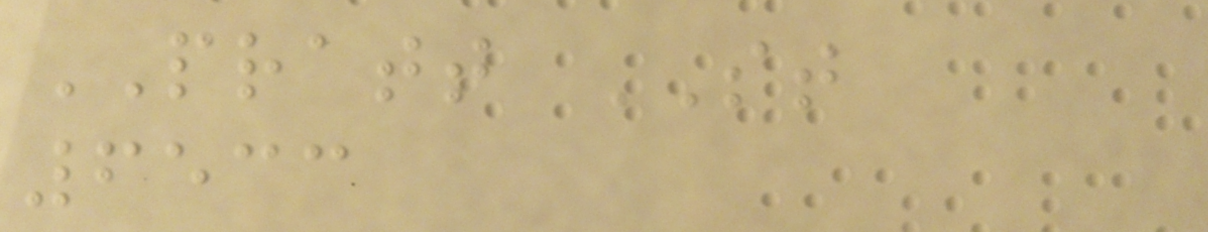PRATT ST
6533
